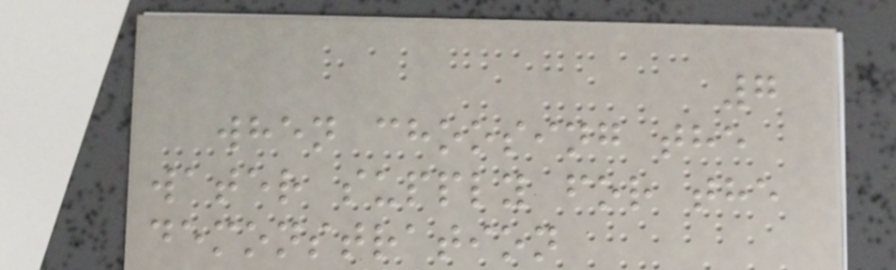7
when choosing the
water supply for the
demonstration
